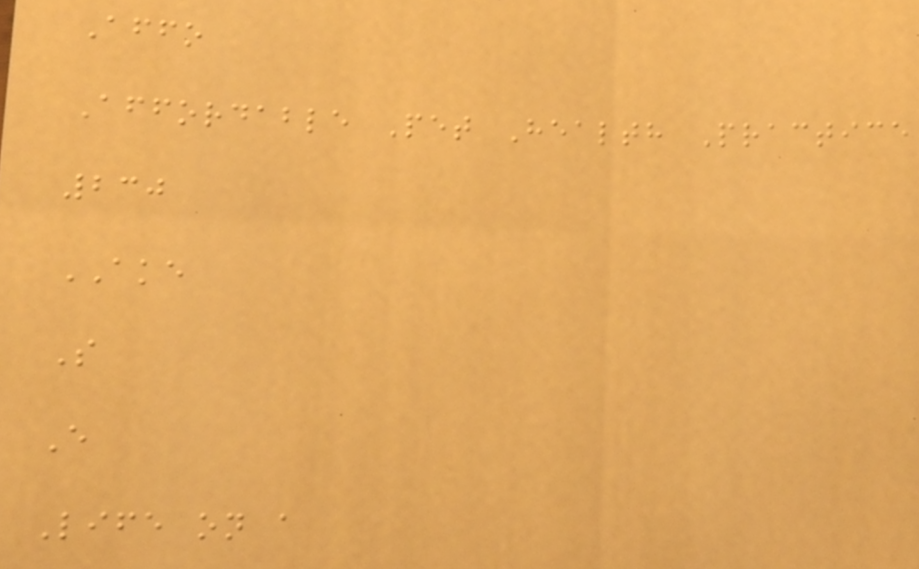Affo
Affordable Pet Health Practice
230
AKE
S
E
Life on a
